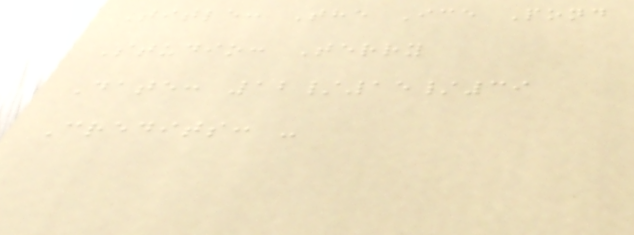Title: The Ice Pond
Studio: Terry
Date: 12/15/39
Credits: -
